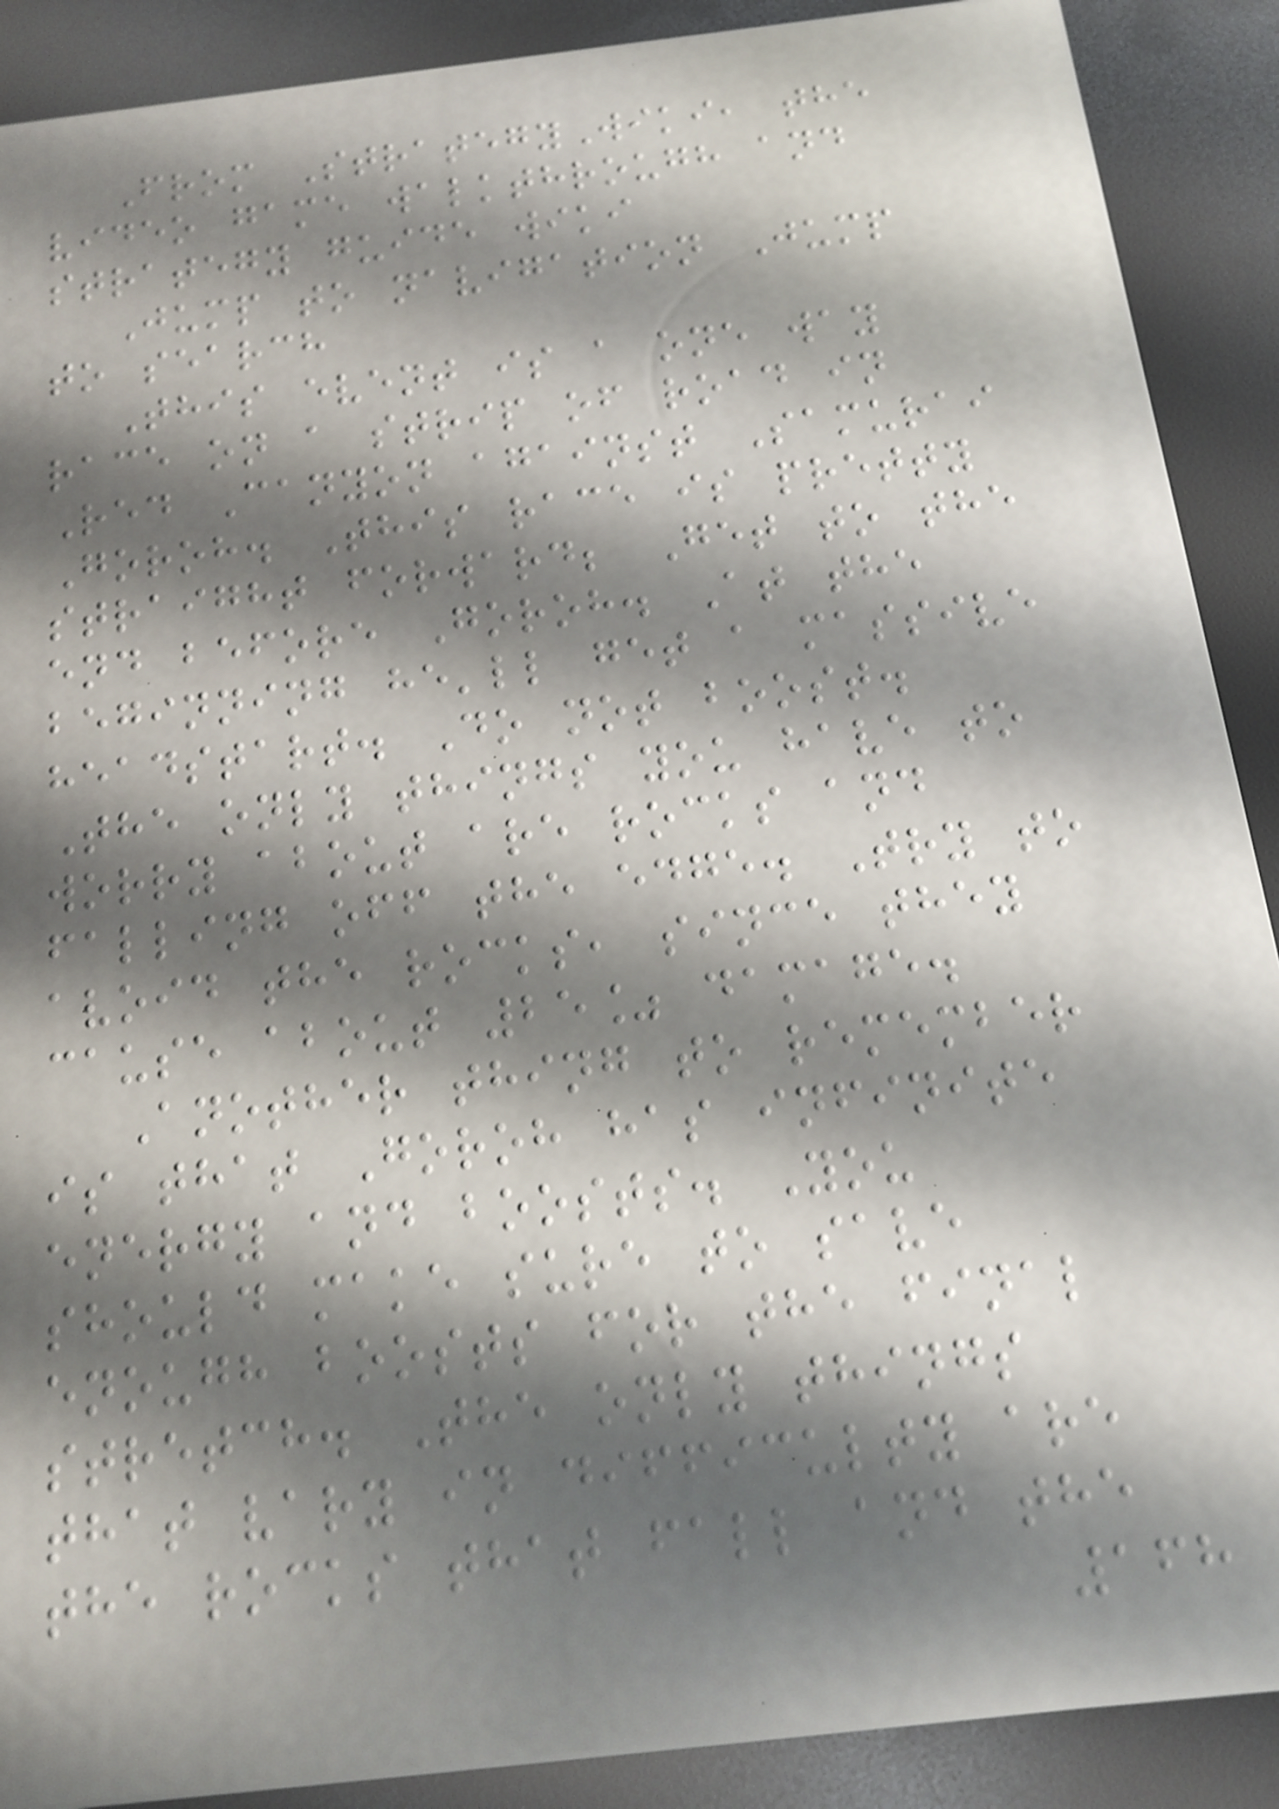From StrategyWiki, the
video game walkthrough and
strategy guide wiki
Jump to navigation Jump
to search
This event is a one way
race on a strip of road in
Red Canyon against Samurai
Goroh. This race is pretty
straight forward; Get to the
end before Goroh. At the
beginning he'll get a massive
headstart. Do not boost.
The only things you have to
worry about are rocks and
falling off the edge. Try to
avoid the rocks, since they
cause about 25% damage.
Another thing to remember
is that Goroh has infinite
energy and boosts. You
should make sure to save
enough boosts for the final
stretch. The only things
that vary in difficulty are
the rocks that fall and the
168
